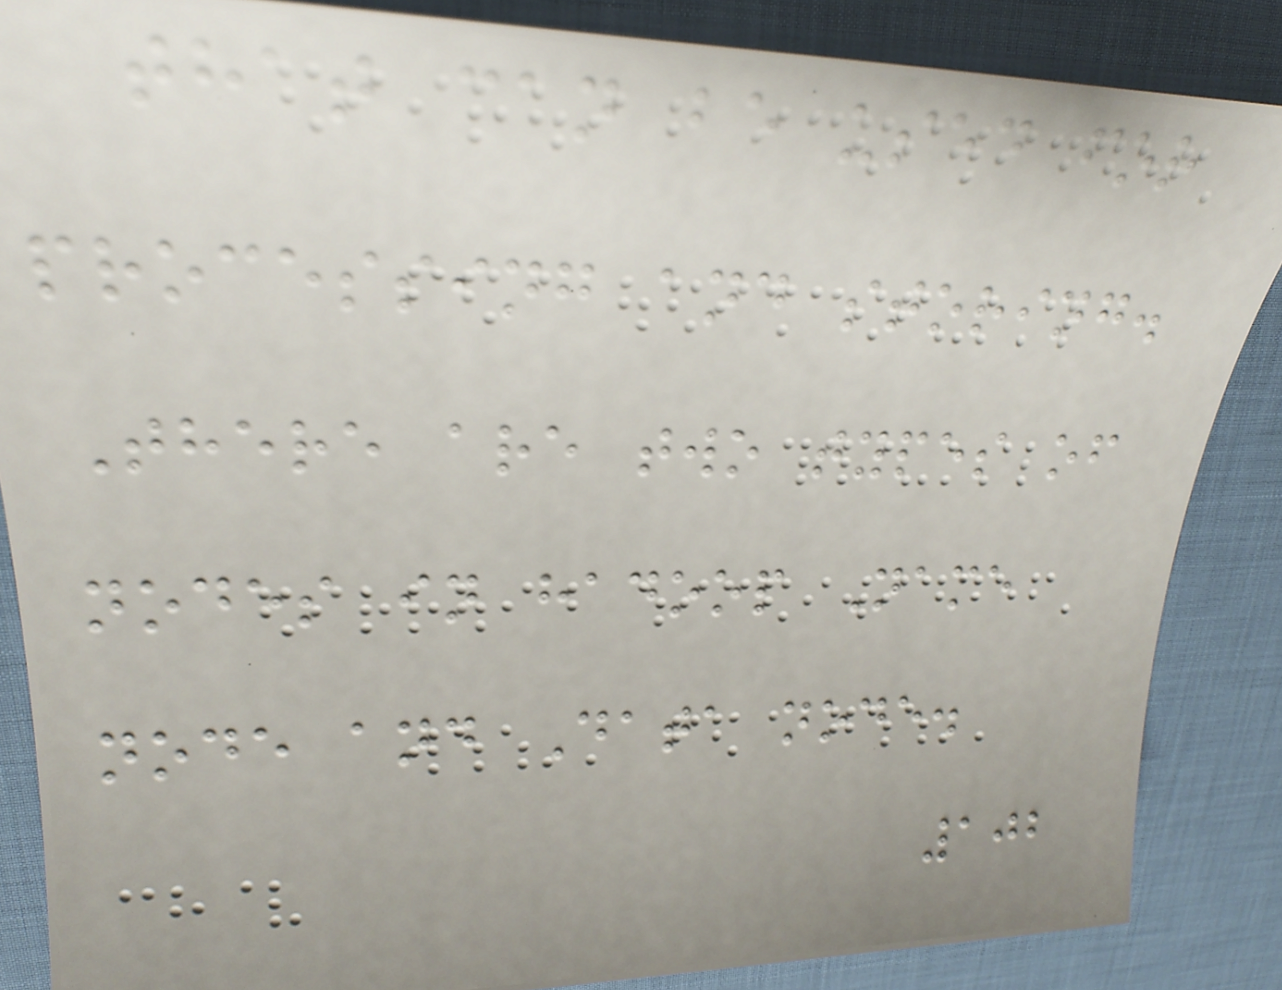that can be used for
processing and storing.
There are two types of
nodes in hadoop Name
node and Data node.
102
